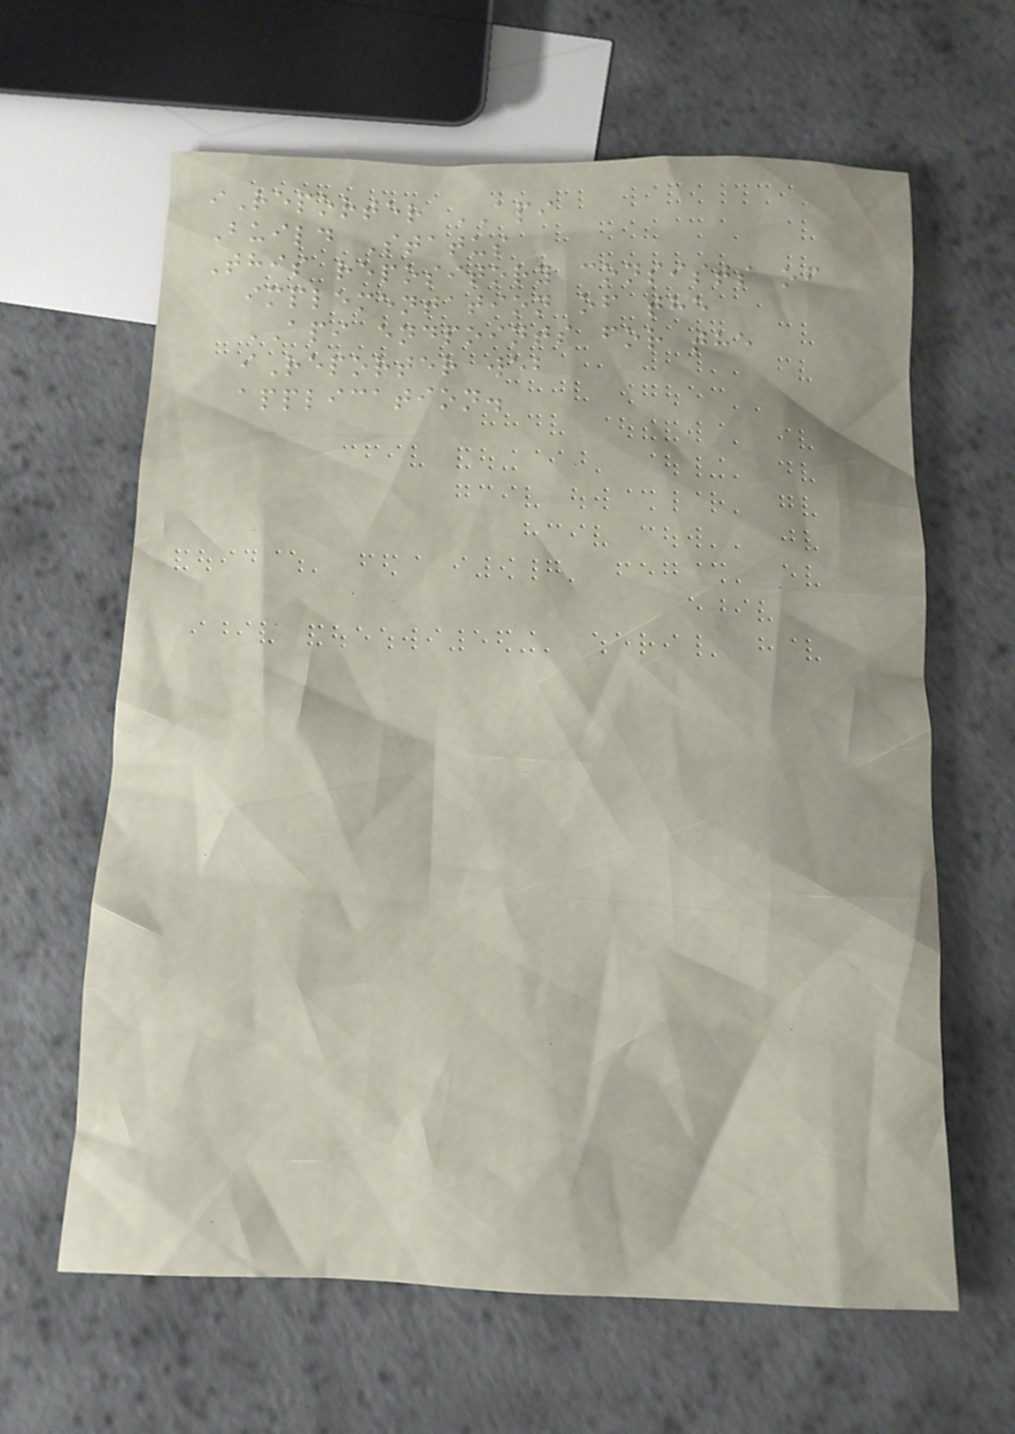iReporter API
Build Status
This repository consists of
implementation of the
API endpoints for the
iReporter web
application.
